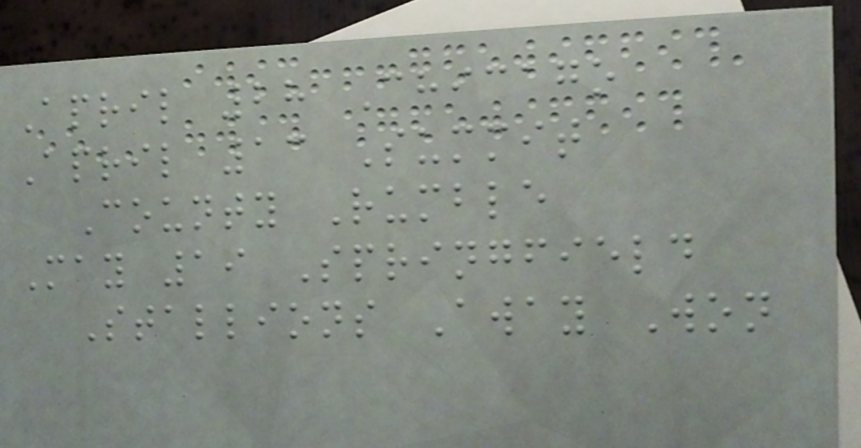April 28 Chicago
April 13 Summit
County Rumble
May 19 Springfield
Stallions Away Won
